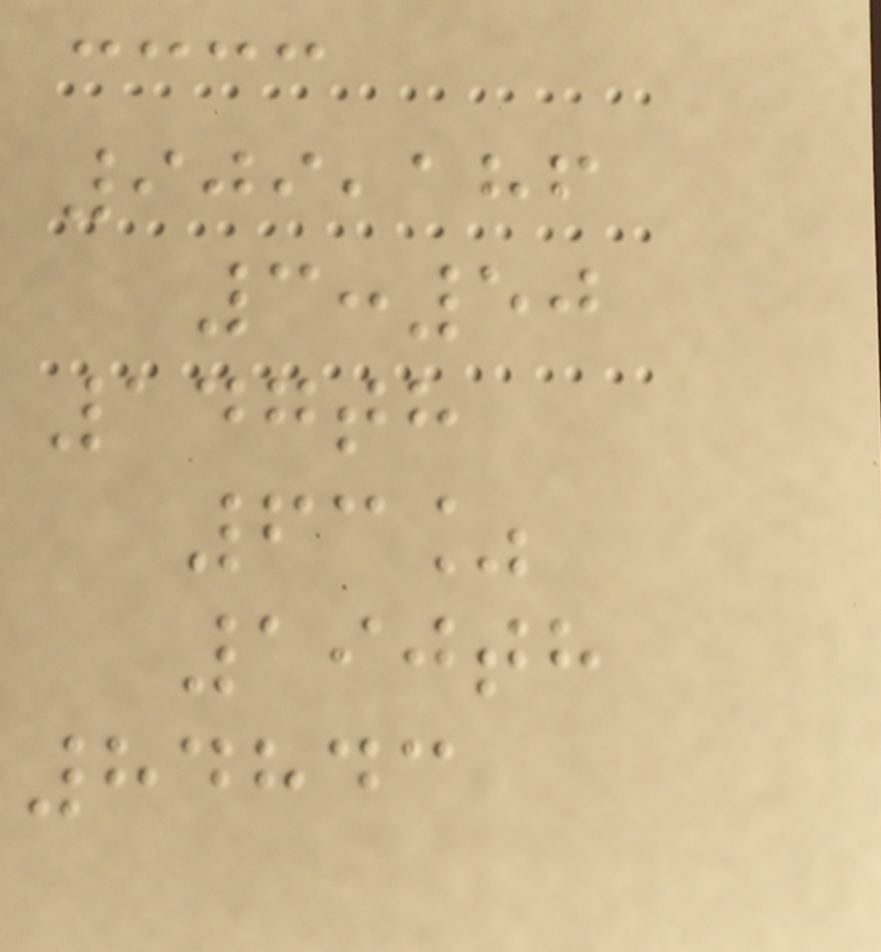909,186
3:50
147th
63%
190th
84843
